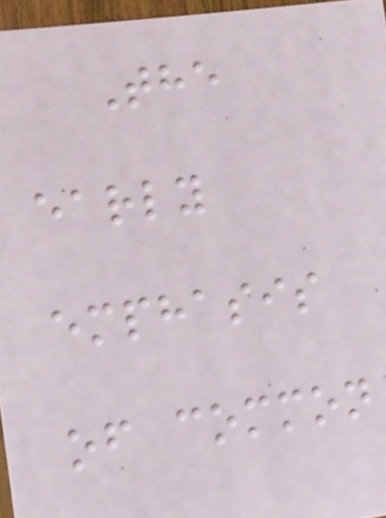The
early
emphasis
of common
